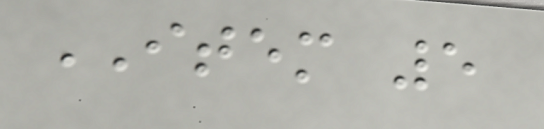ITEM 5
